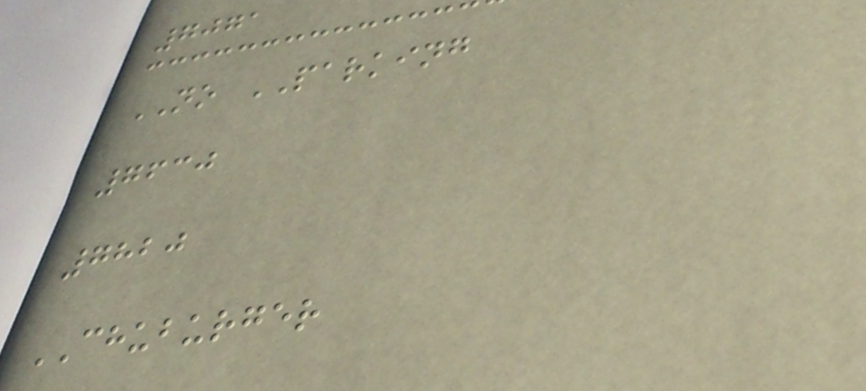7071
NO PARKING
7630
7820
CHUBURGER
